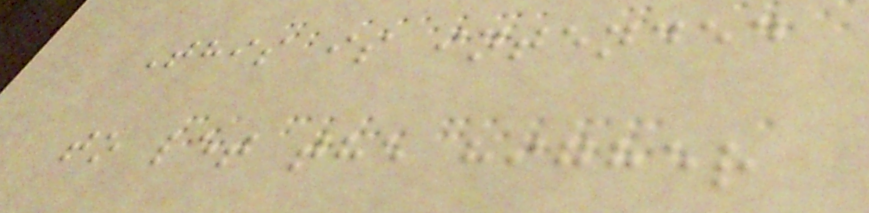This is intended
to let the higher
